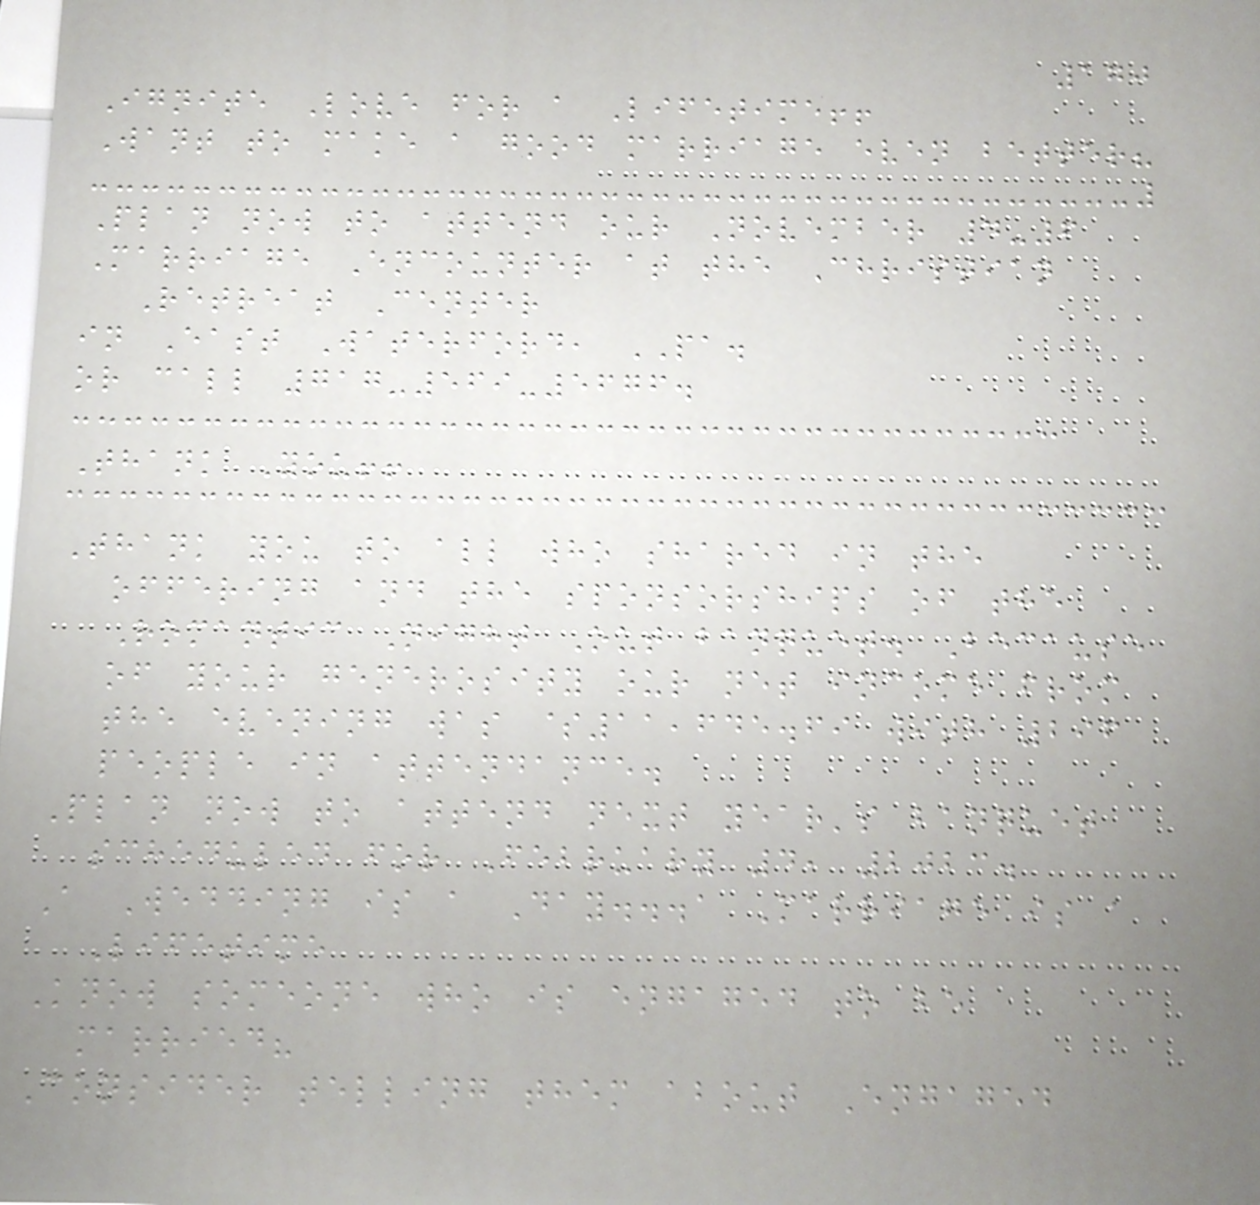170
Ignite Love for a Lifetime!!
Want to make a good marriage even better?
Plan now to attend our November 4-6
Marriage Encounter at the Christian
Retreat Center
in East Waterford, PA.
or call 717-569-5676.
Thank You!!
Thank you to all who shared in the
offering and the sponsorships of the
Romantic Night Out banquet. Because
of your generosity our net income from
the evening was $11,645.69 with 296
people in attendance.
Plan now to attend next year's banquet
scheduled for February 4, 2023.
A Wedding is a Day...a Marriage is a
Lifetime
Know someone who is engaged to be
married?
Consider telling them about Engaged
